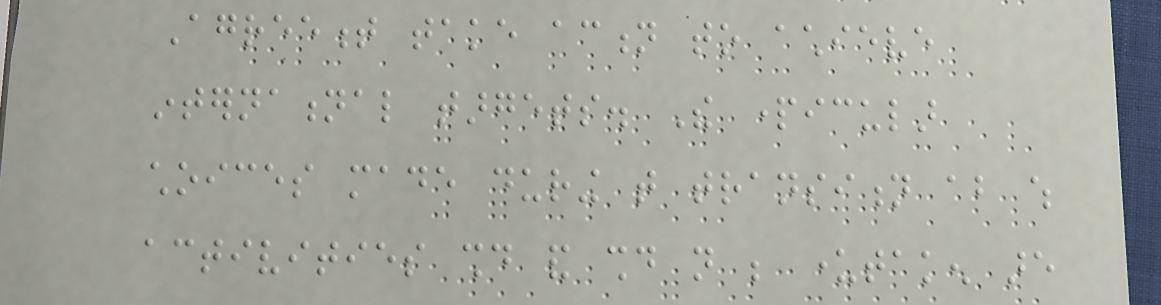Agreement take action to achieve
international targets. The particular
choices made during that transition about which
activities should and should not be undertaken are
